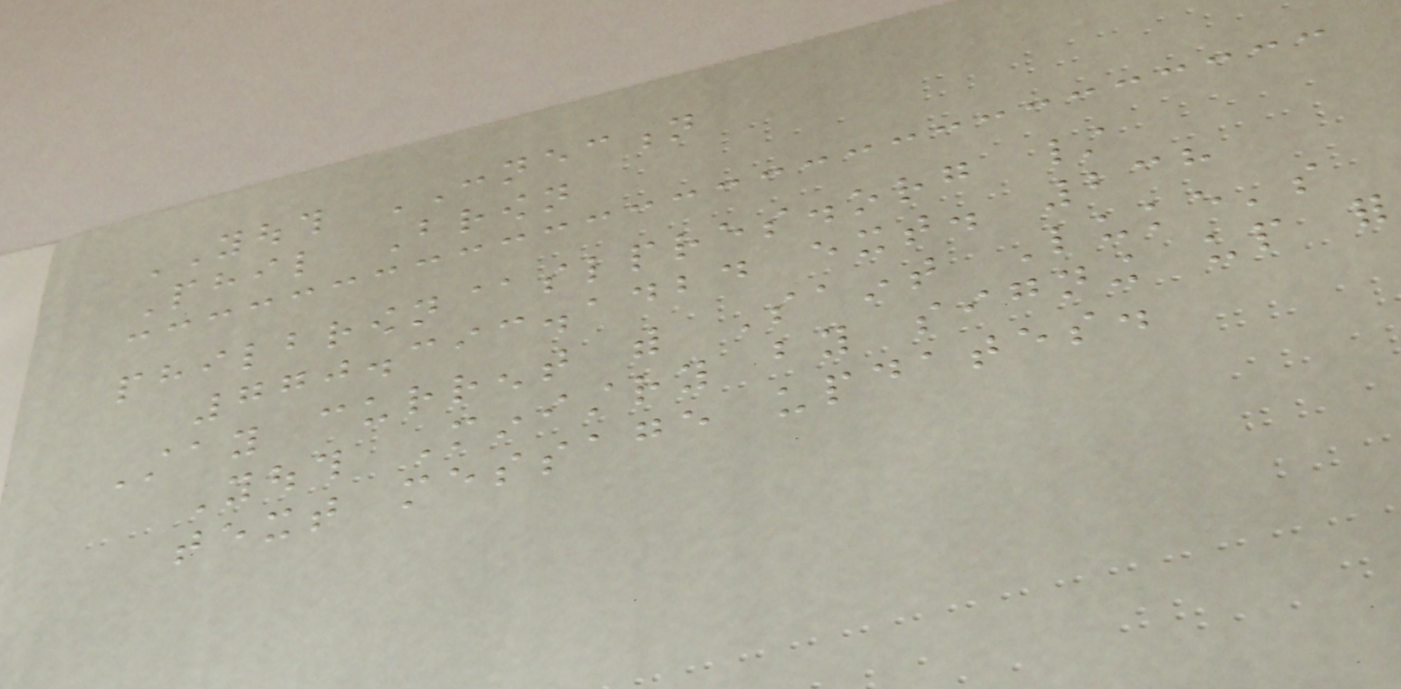YOUTH CONNECTION
Phil Brown
philbrown@slpres.org /
770.393.1424 ext. 238
Stay current with Saint Luke's
Youth Ministry by signing up for
text message updates.
